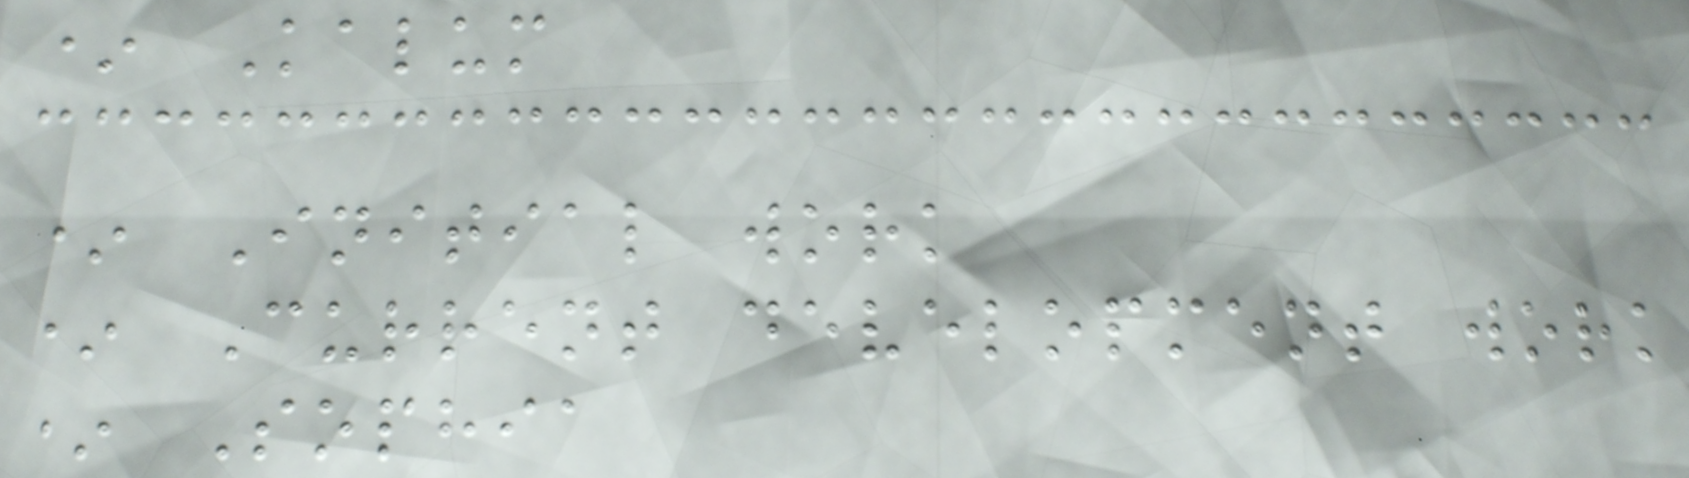* Kalum
* Initial work
* Current development work
* Sophia
